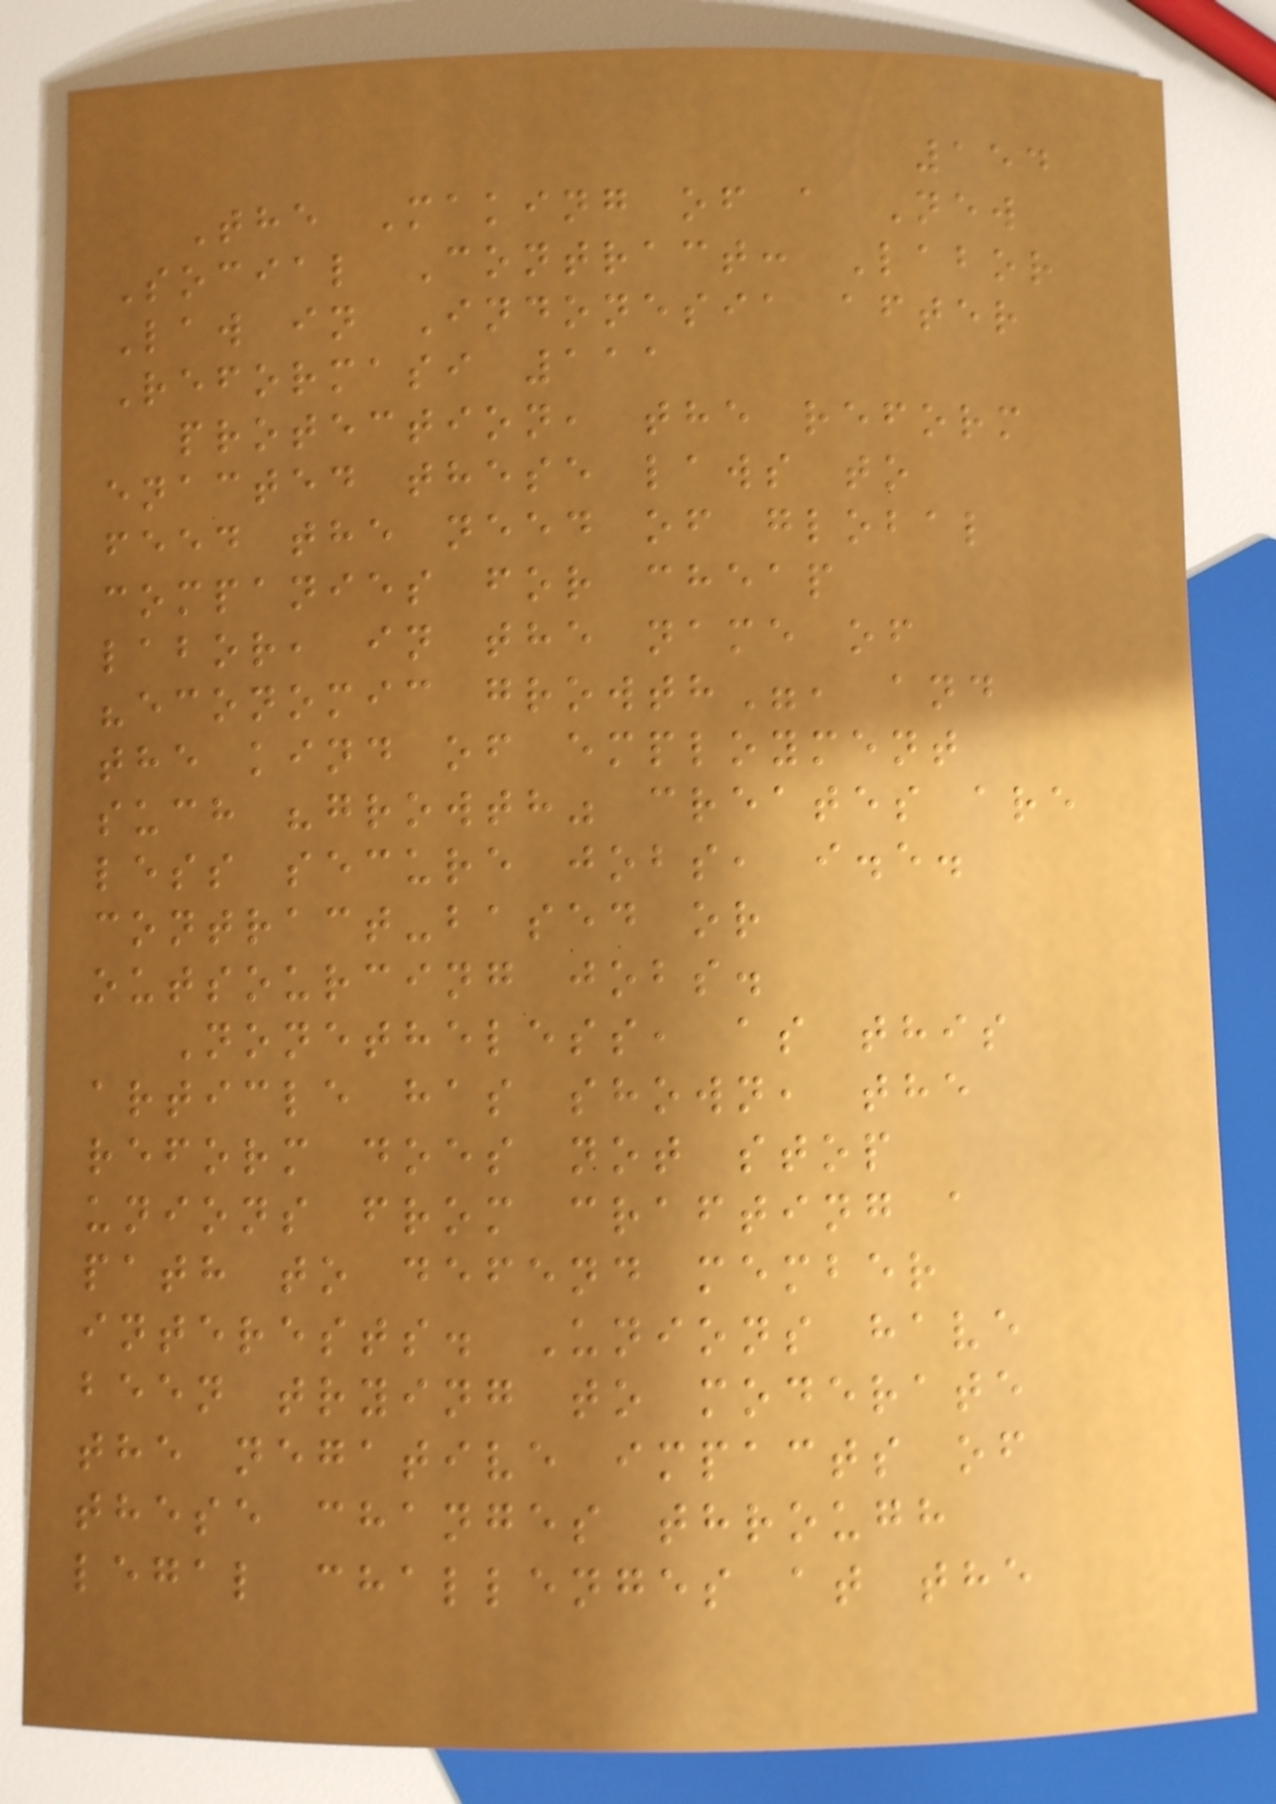154
The Making of a New
Social Contract: Labor
Law in Indonesia after
Reformasi 111
protection, the reform
enacted these laws to
feed the need of global
companies for cheap
labor, in the name of
"economic growth", and
the kind of employment
such "growth" creates are
less secure jobs, i.e.
contract-based or
outsourcing jobs.
Nonetheless, as this
article has shown, the
reform does not stop
unions from crafting a
path to defend member
interests. Unions have
been trying to moderate
the negative impacts of
these changes through
legal challenges at the
